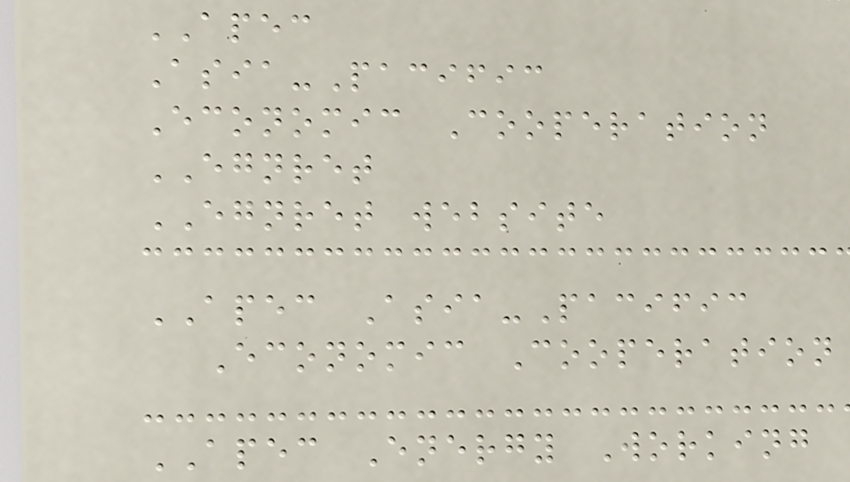APEC
Asia-Pacific
Economic Cooperation
EGNRET
EGNRET website
APEC Asia-Pacific
Economic Cooperation
APEC Energy Working
